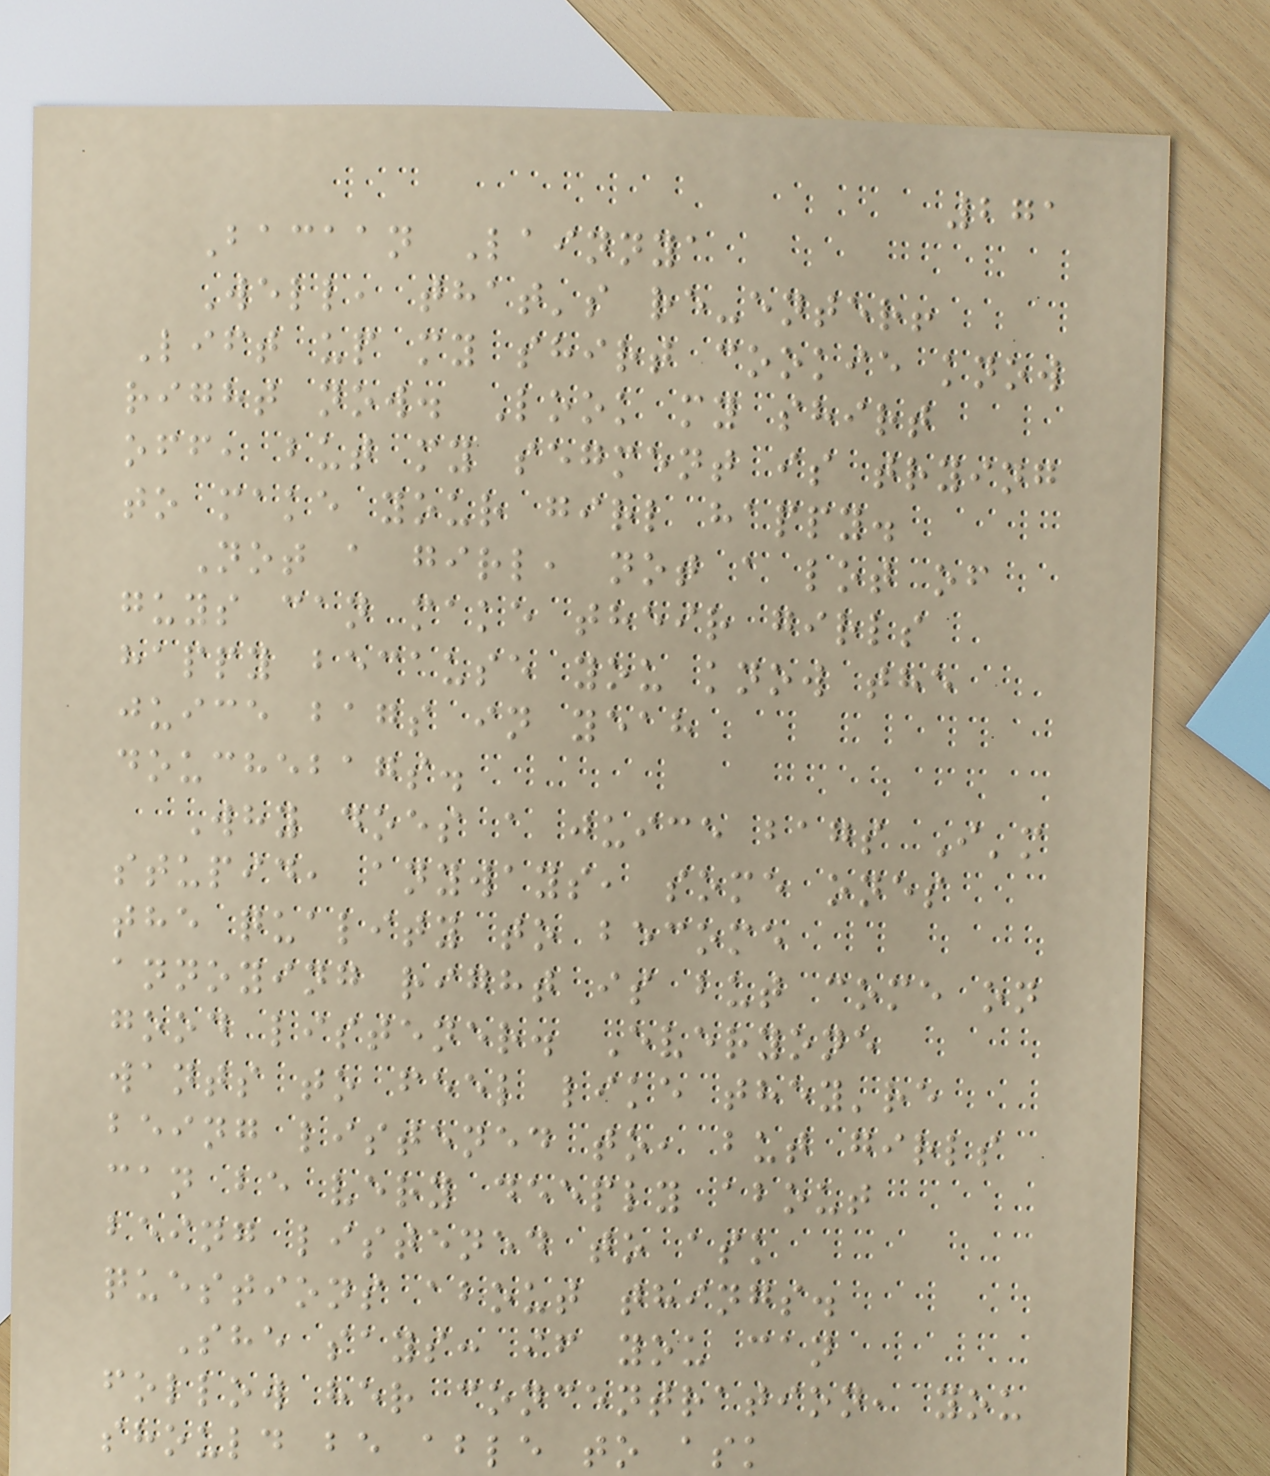271
Bacaan Lainnya
Well, that's re-enter!
Lift up my shirt cookie know
right now. Look my shirt
off, but my segment is trying
to make your girl happy.
Not a girl, not a lot of
guys can make their girls
happy because you know the
juice bags in yeah
douchebags.
Why does a juice bags I'm
stupid, anyways, some ones
the quality to become
annoying right is but come on
good listener. Everyone
wants to feel like they're
being listened to, but girls
can be very deeply about
being listened to ask
questions about things.
She says: if you can
follow her concentration, you
should be able to ask
